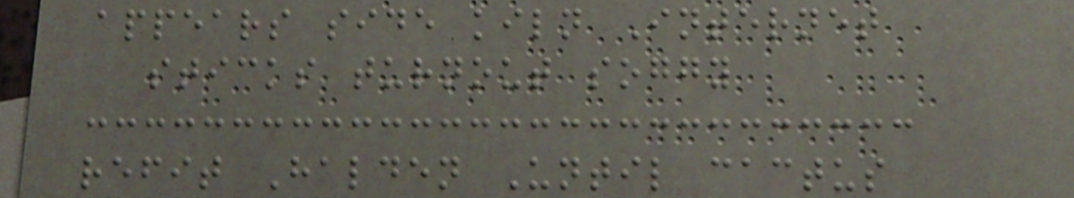appears side kiln Internet
sticks turnout soggy
refit Halden Until cactus
